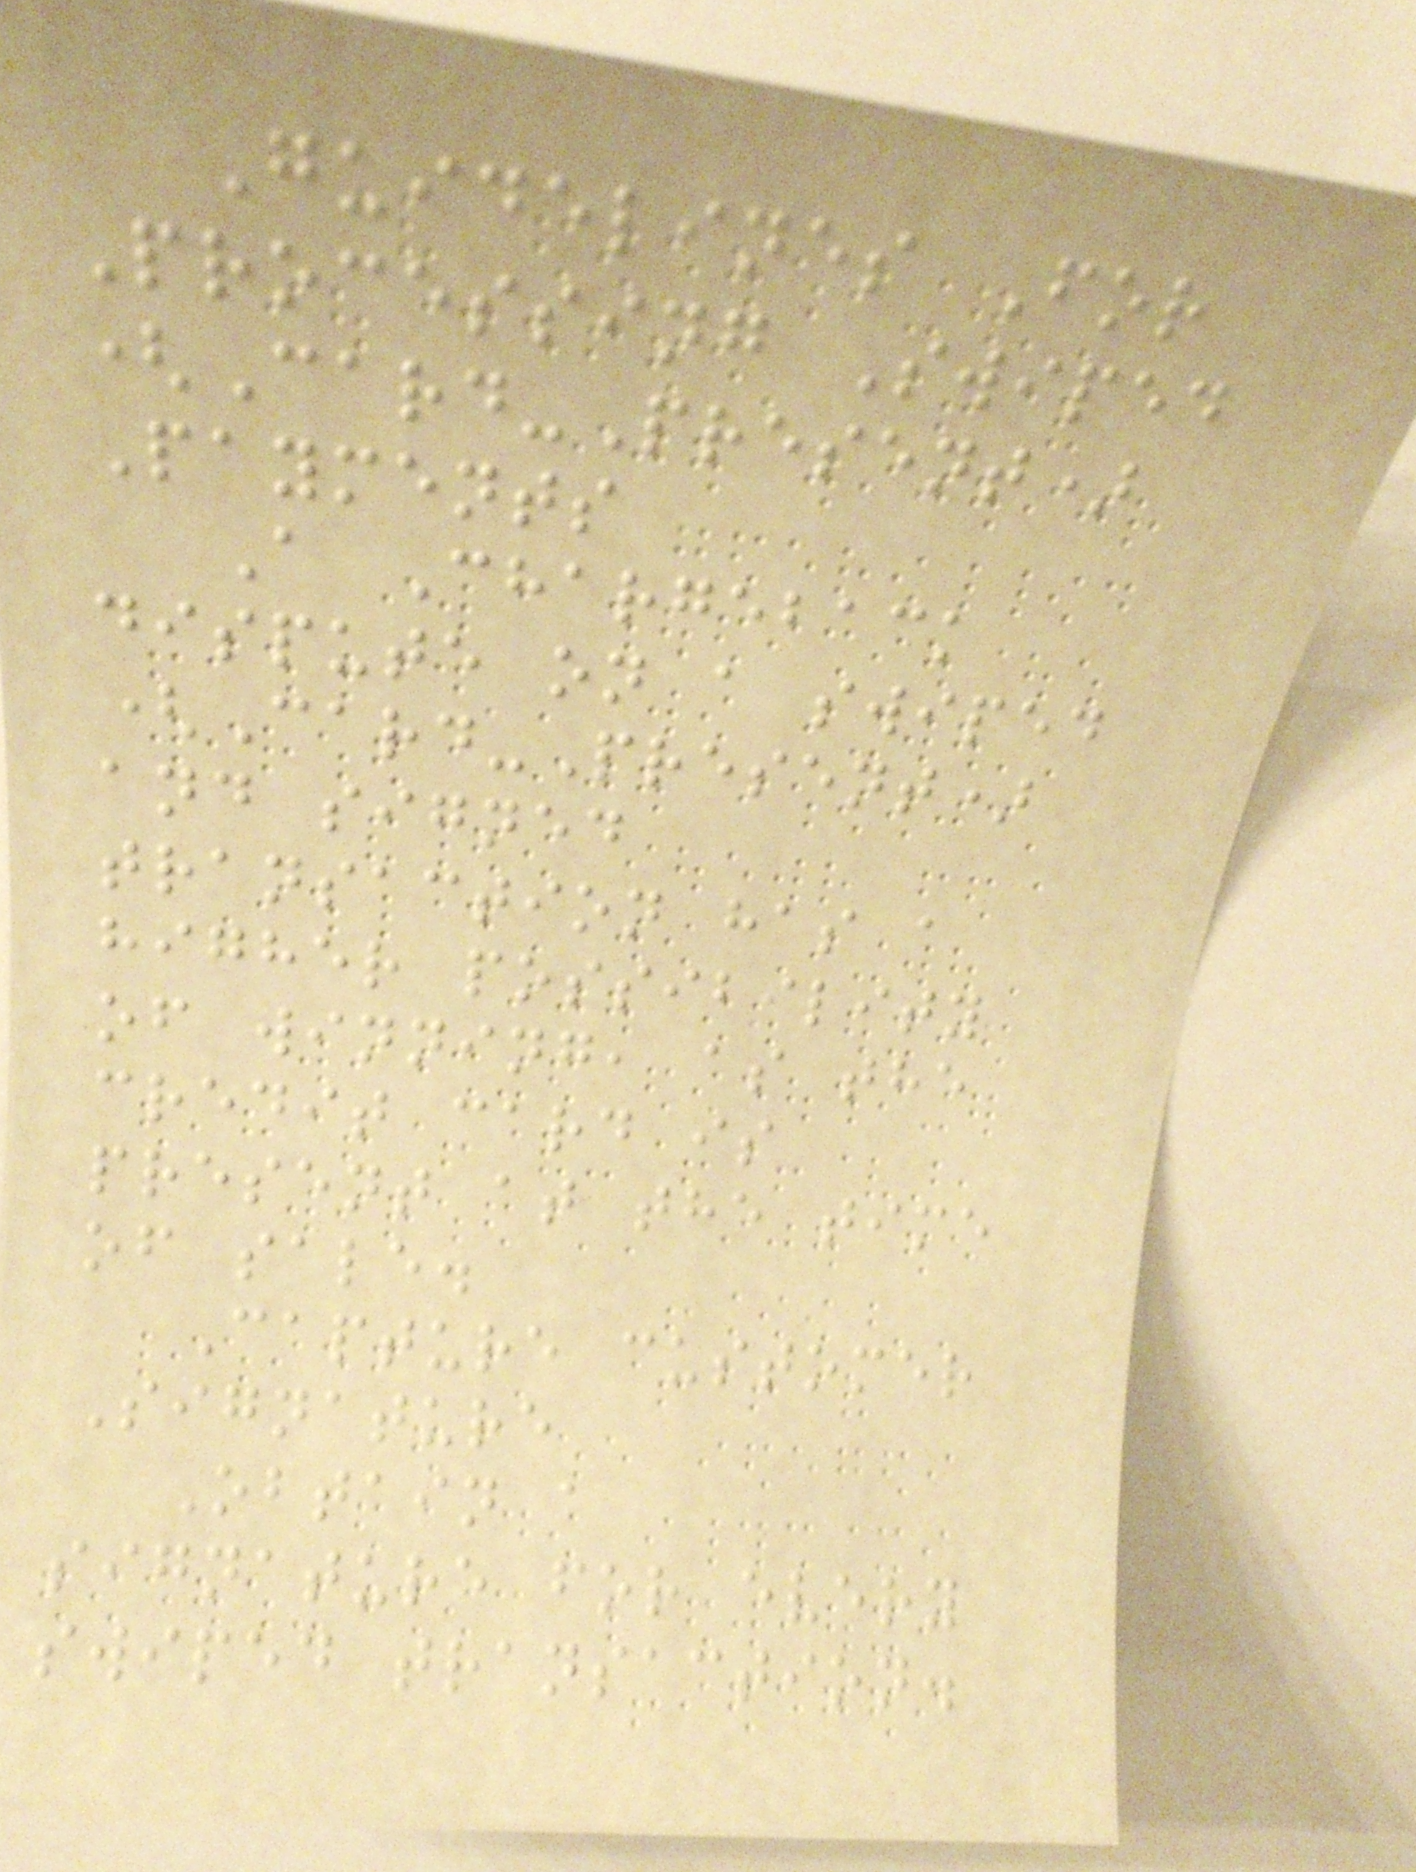Guidelines For
Processing Swiped
(Card-Present)
Payments
A Chargeback
dispute on a swiped
(Card-Present)
and signed
transaction has a
higher possibility
of winning, as the
credit card is
present at the time
of sale.
Capture customer
Signature
Obtain a
signature for every
swiped transaction.
